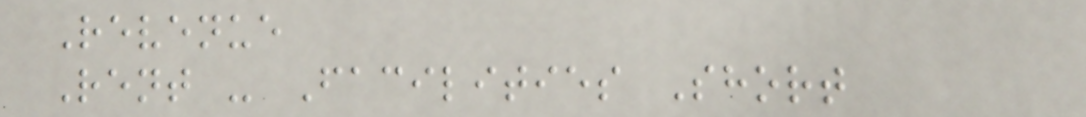Revenue
Rent - Facilities Short
